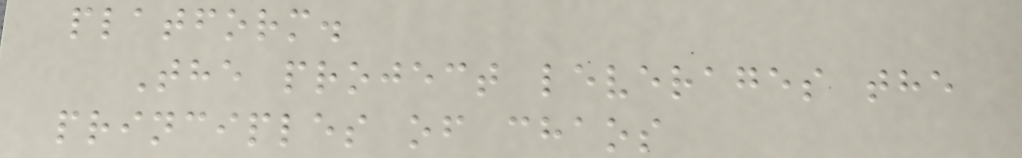platform.
The project leverages the
principles of chaos
